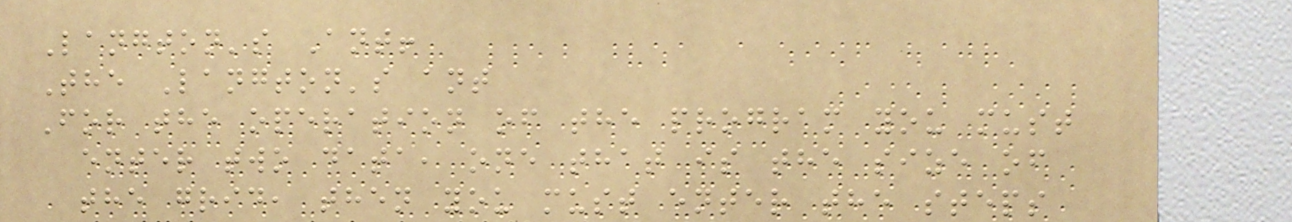Langton's Ant!
The Langton's ant
For the operation of the program you must
enter two data, one that is the size of
the grid, then you must enter the steps
